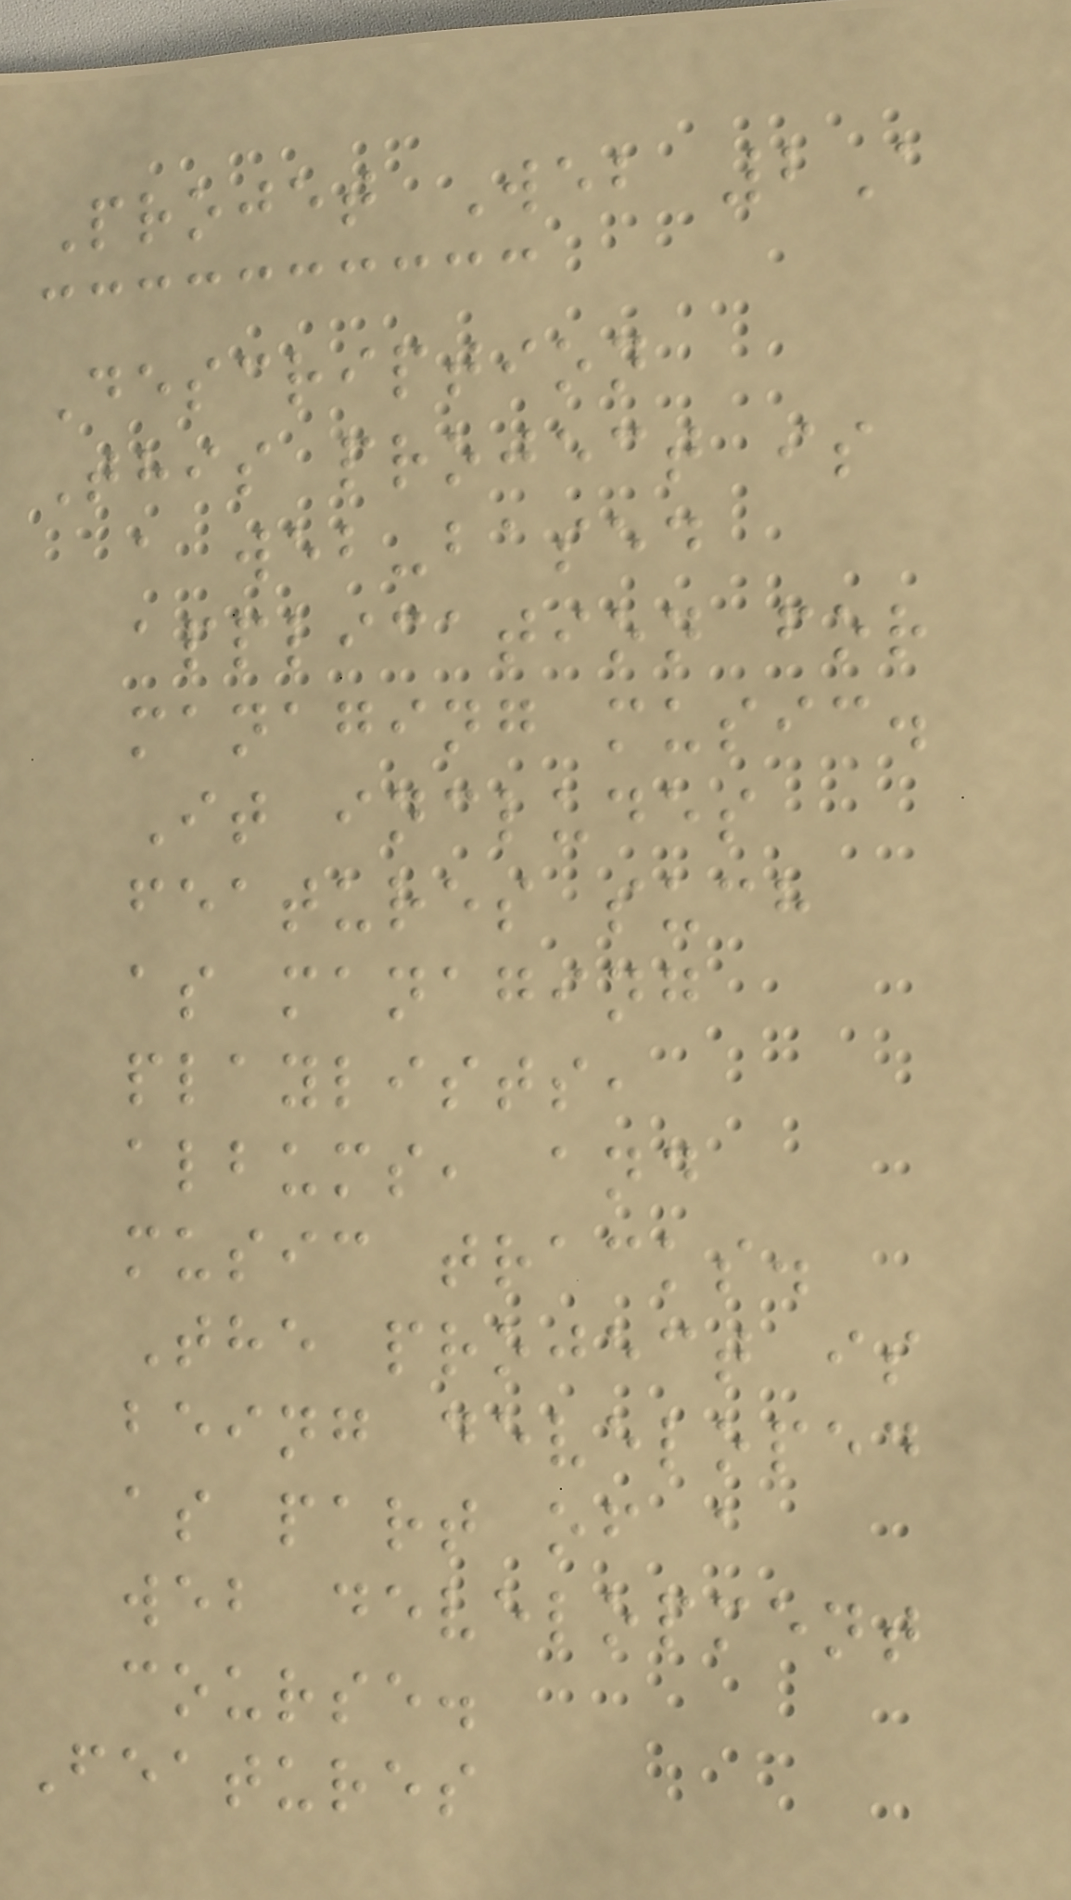Projet Web 2A
Description
This project is
a web-based
application for
managing music.
It includes
features such
as managing
playlists,
albums, and
music tracks.
The project is
being developed
as part of a
web development
course.
Features
